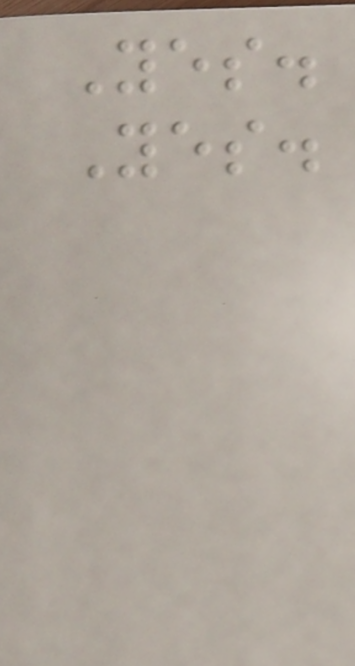Yes.
Yes.
